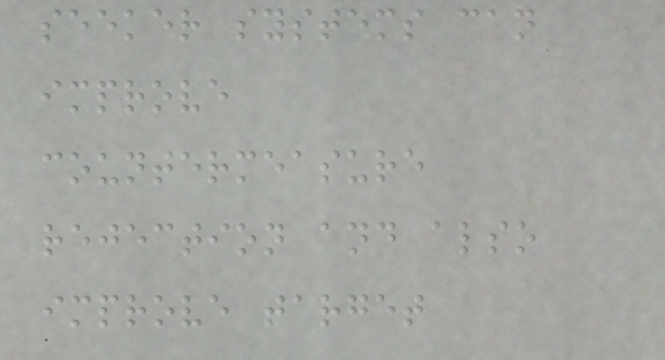seeker systems can
improve
countermeasure
rejection and also
improve target
